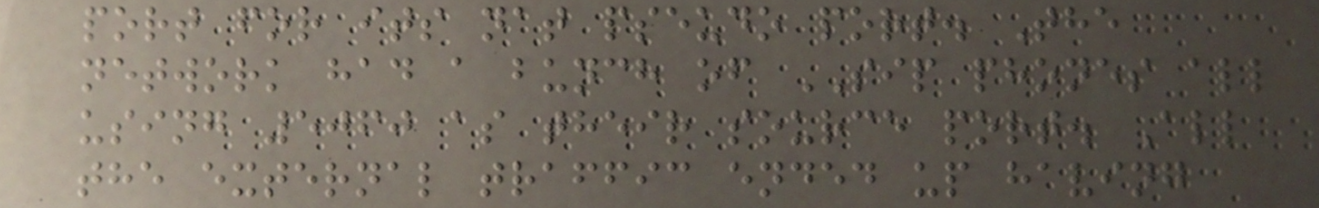port for its nat pseudo port. The
network had a bunch of SIP phones all
using 5060 as their source port. All
the external traffic ended up having
